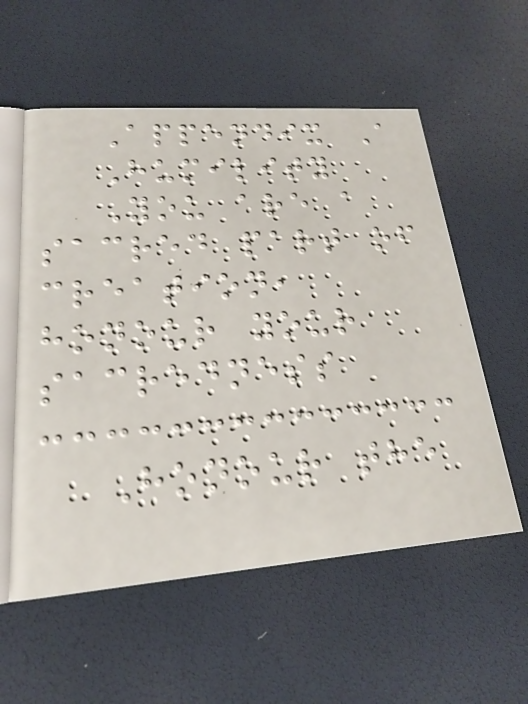Appendix A
Humility
You are a
sacred part of
creation,
honour your
sacredness
Honour the
